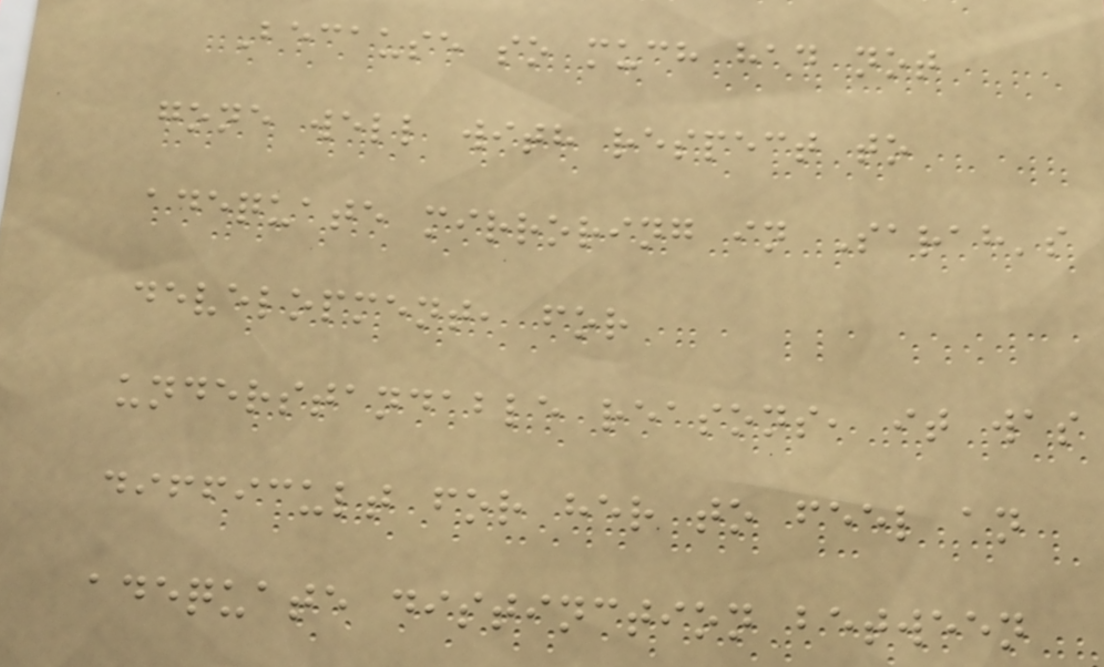Because so much had not
gone well with respect to
adequate mirroring in Sarah's
development, for
understandable reasons, it was
difficult for her to feel an
adequate distinction between
